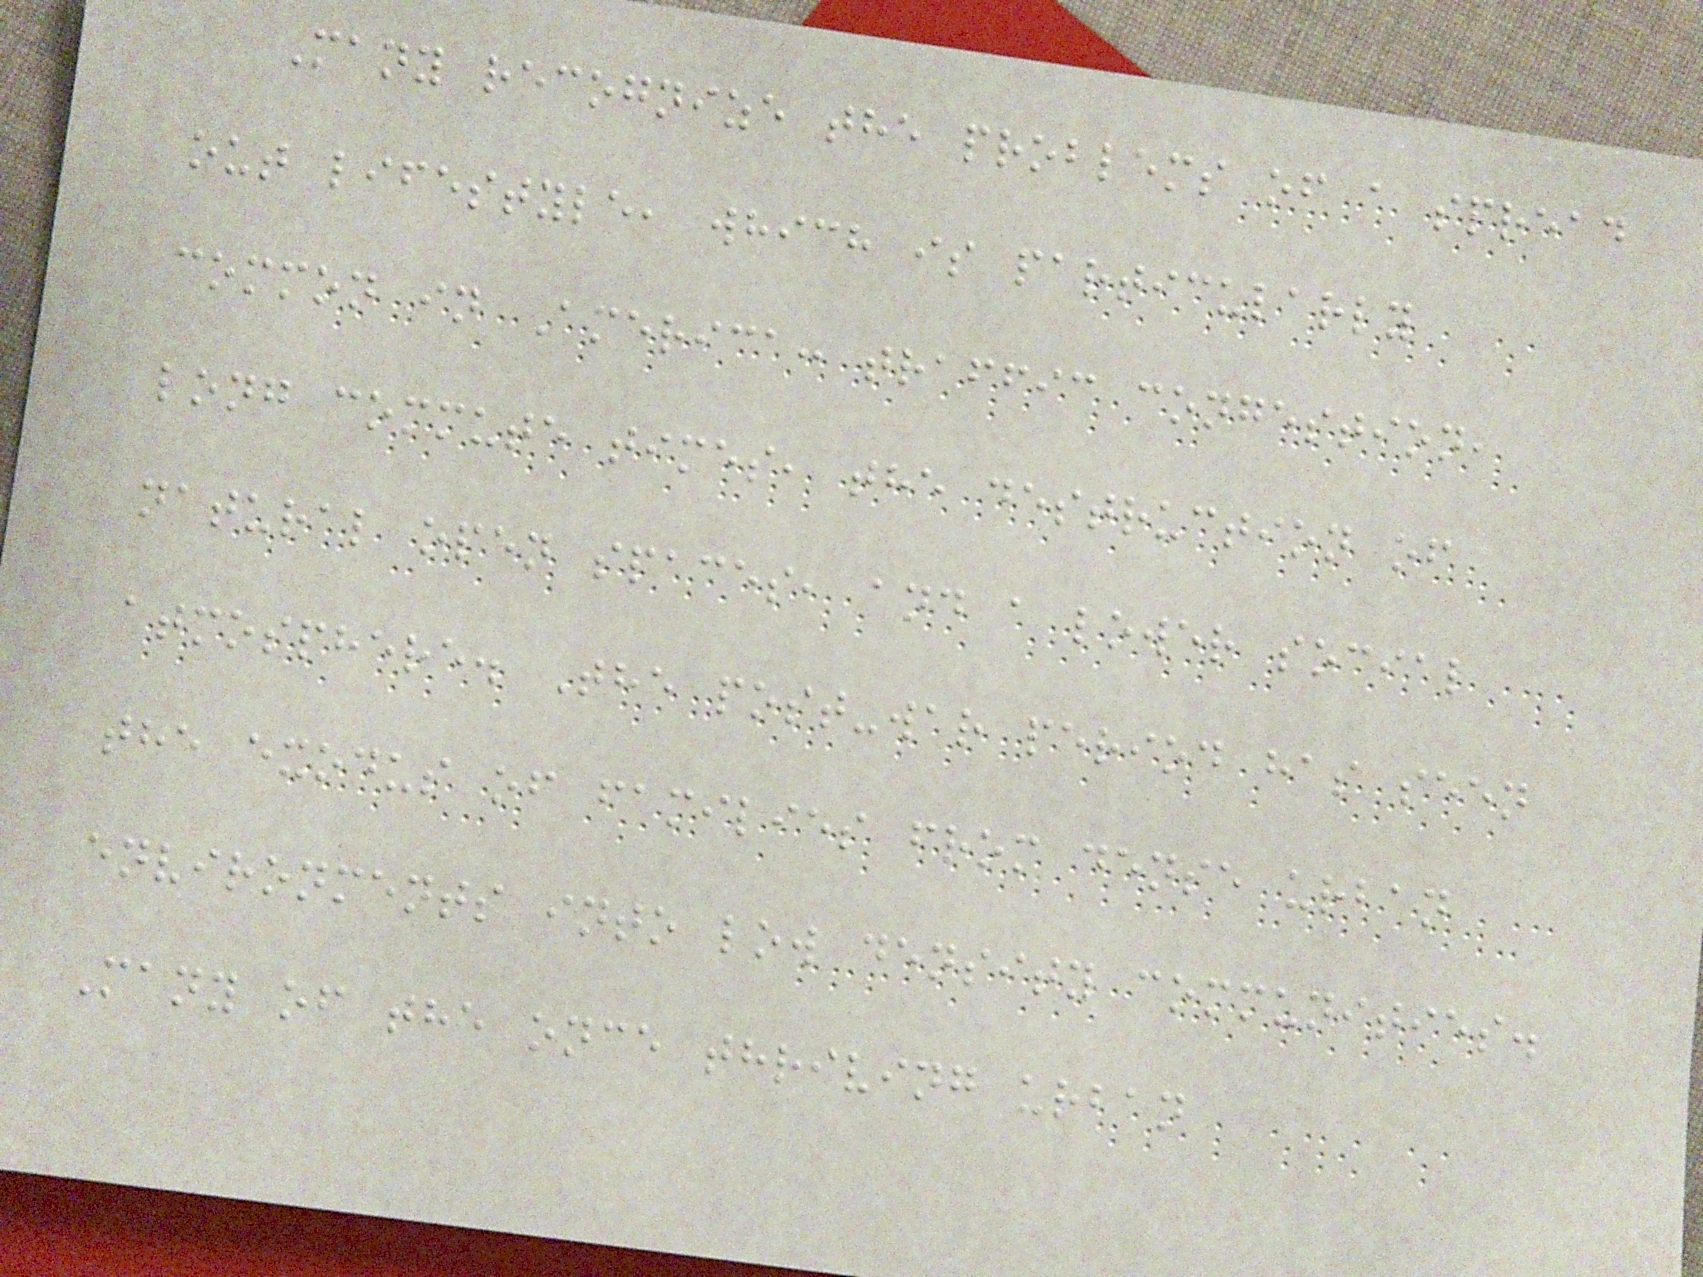Many recognize the problems of a spread
out lifestyle, which is particularly
common in America: traffic congestion,
long commute times, the destruction of
natural open spaces, and a lower social
atmosphere. The post-war period has seen
the exodus of families from dense urban
environments into low density communities.
Many of the once thriving urban
